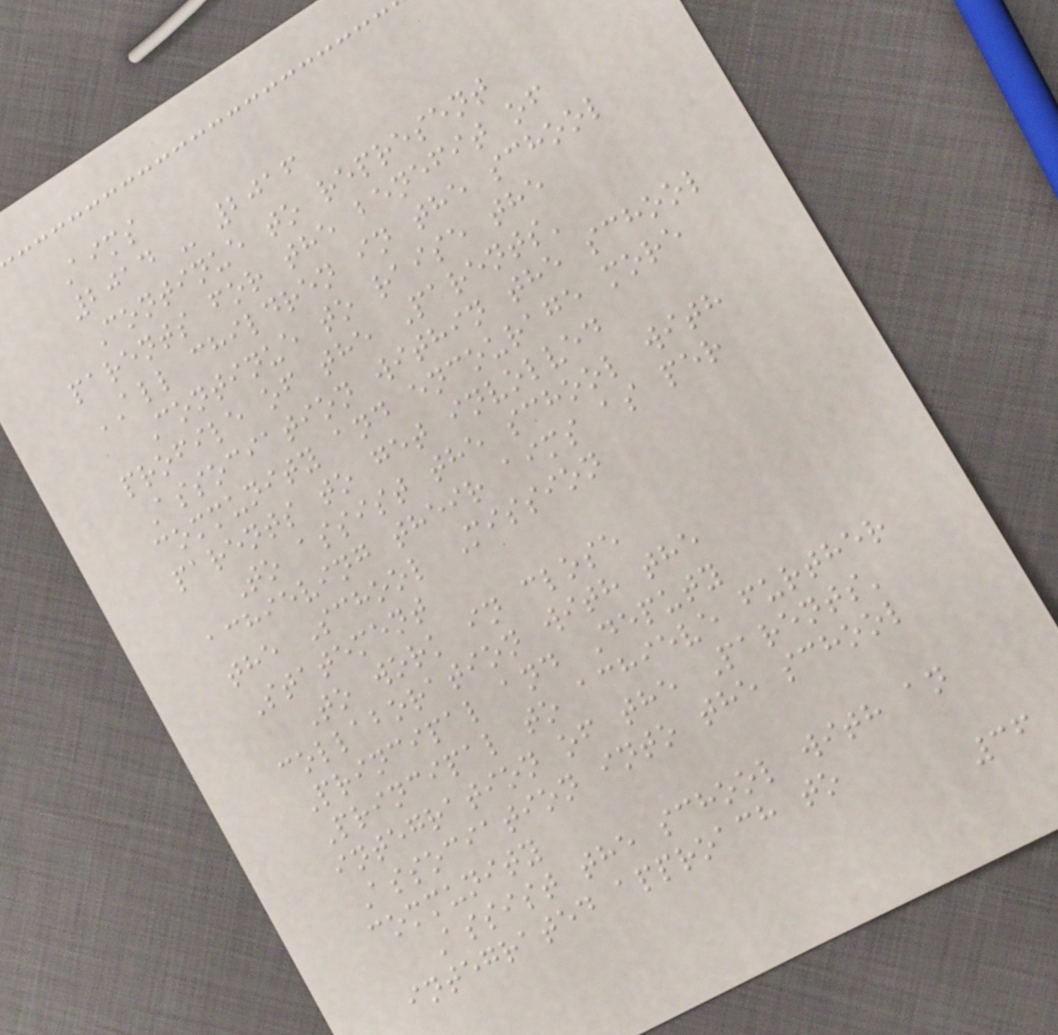Aims
2014 - 2016
Continue to represent
parents for the benefit of
ALL children in the school
Continue to raise the
profile of the Parents'
Association within the school
community and encourage more
parents to get involved
To assist the school with
achieving their aims as per
the School Mission
Statement
To work in close
collaboration with the
Principal and Deputy
Principal to achieve further
integration of the Parents'
Association into the school
community
Assist the school with an
integrated approach to
36
